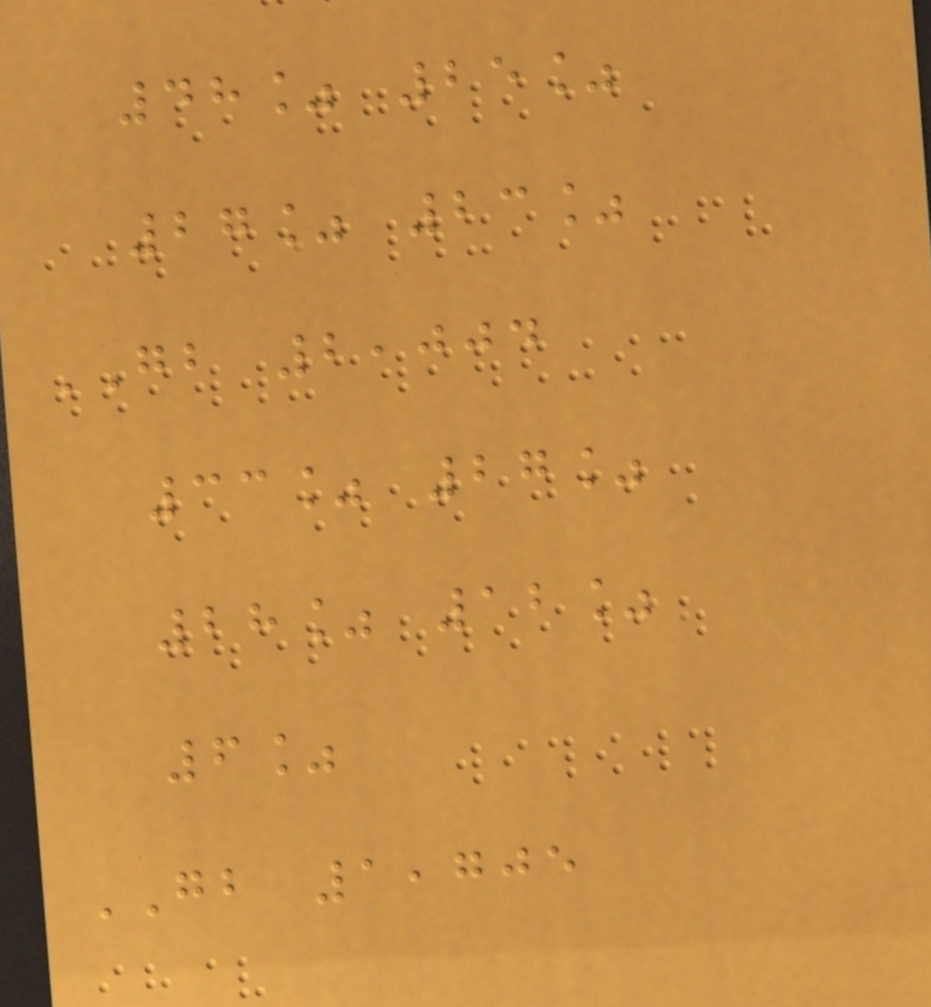48% 25%
27% 23%
GB 2,004
33% 27%
28% 12%
6%
GB 1,705
